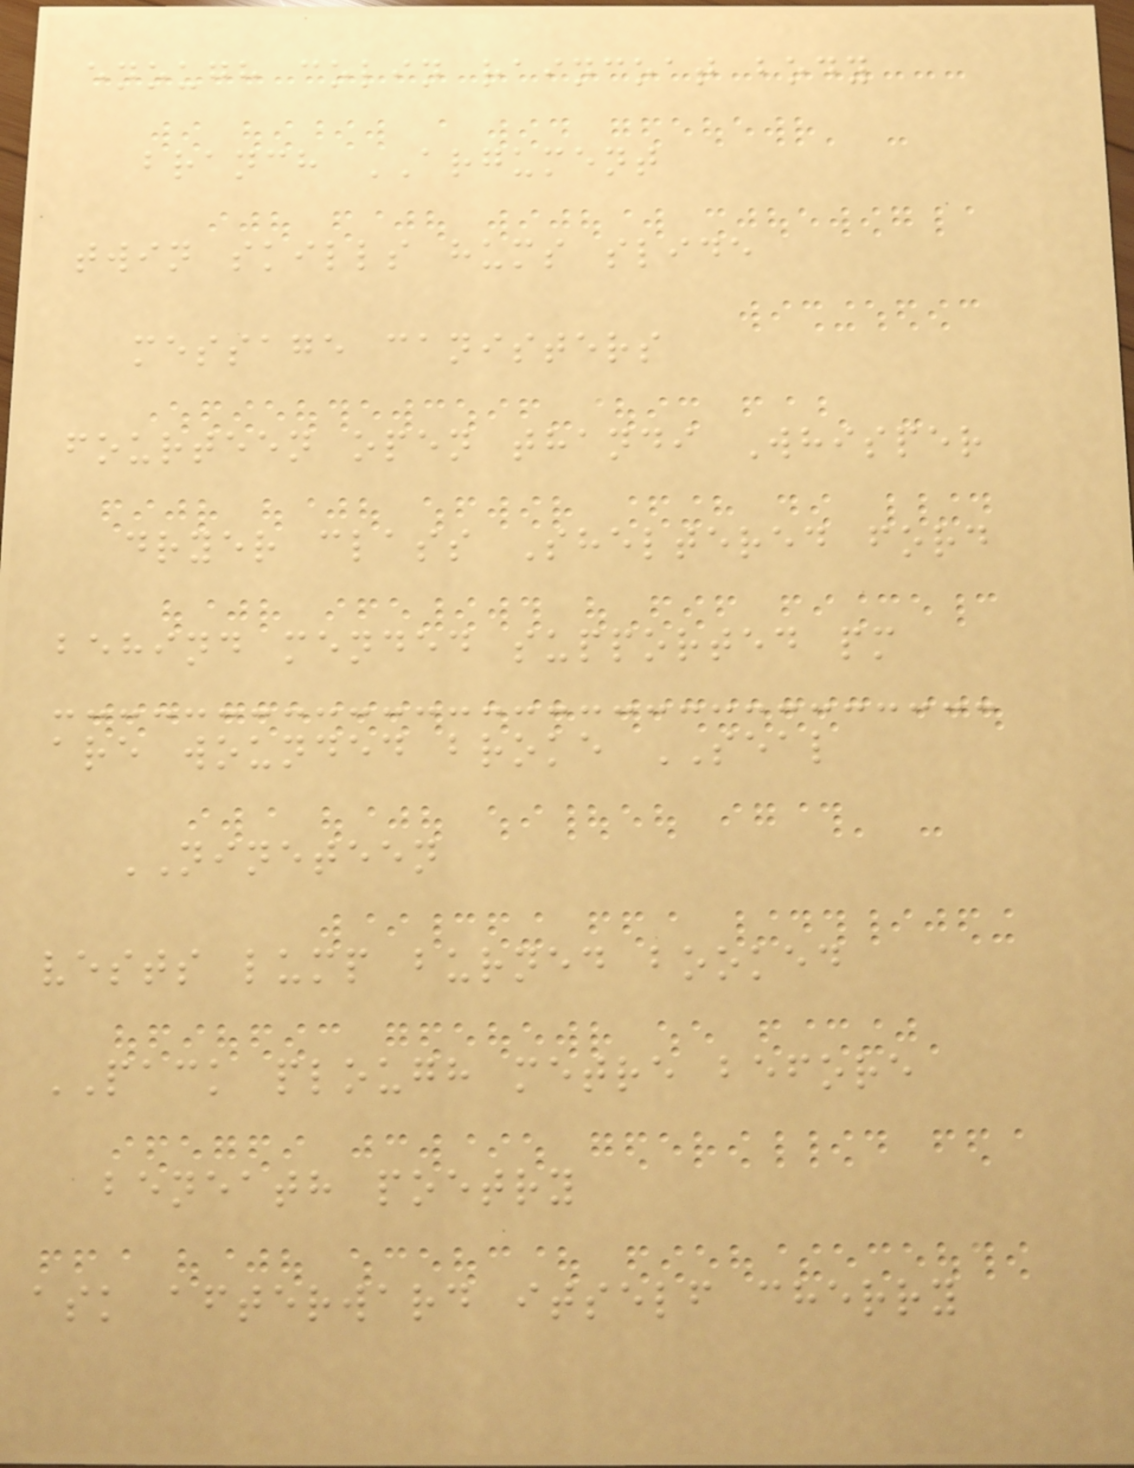enough colin raincoat body
branch ARGUMENT
twin skills hums slide
message canisters
fourteen open thandi Whisper
dryer class Sheltered ford
behind mended supported pm
are wounded broke SEAL
NINETEEN
vests lump burned booked
PACK plough metre before
beneath poetry
ask afterward itself cherry
